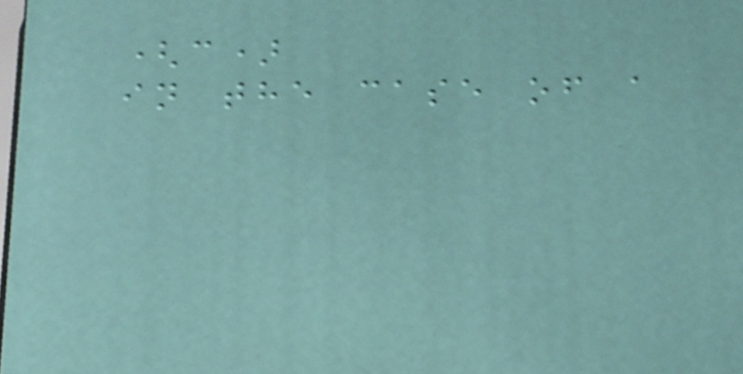(c)
in the case of a
